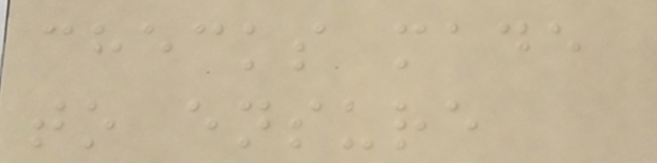checks made
to ensure
